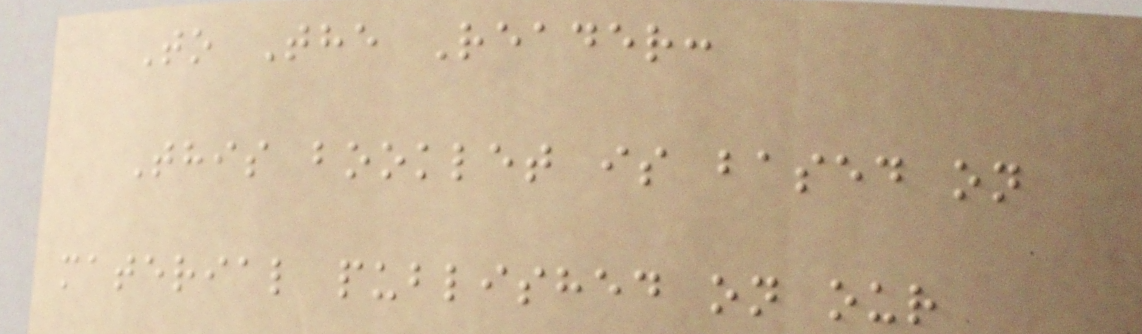To The Reader:
This booklet is based on
material published on our
